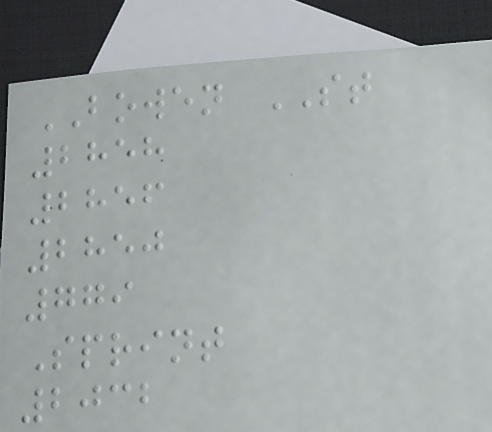BOWEN ST
2858
2856
2850
779
Sprint
2032
